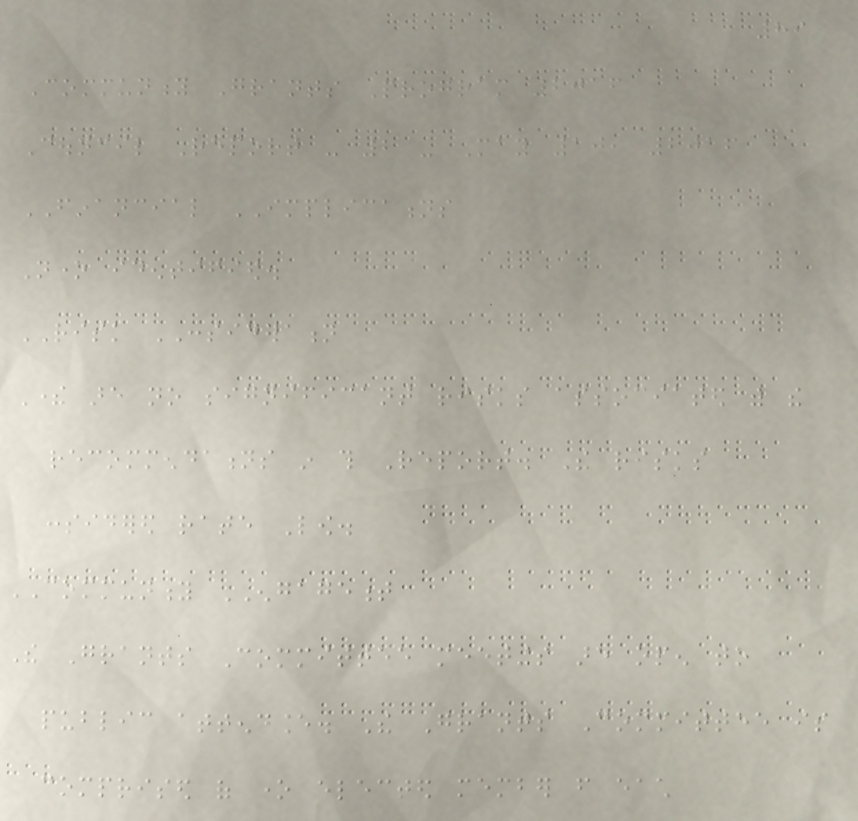89
Community Grants Program 2016
Council Report - 2 - May 10, 2016
FINANCIAL IMPLICATIONS
None identified.
RISK CONSIDERATION
There are no significant risks associated with the
recommendations in this Report. The risks
considered rate Low.
COMMUNITY ENGAGEMENT
The Grants Committee meetings are open to
public attendance. The Grants Committee is
comprised of one elected member from each
